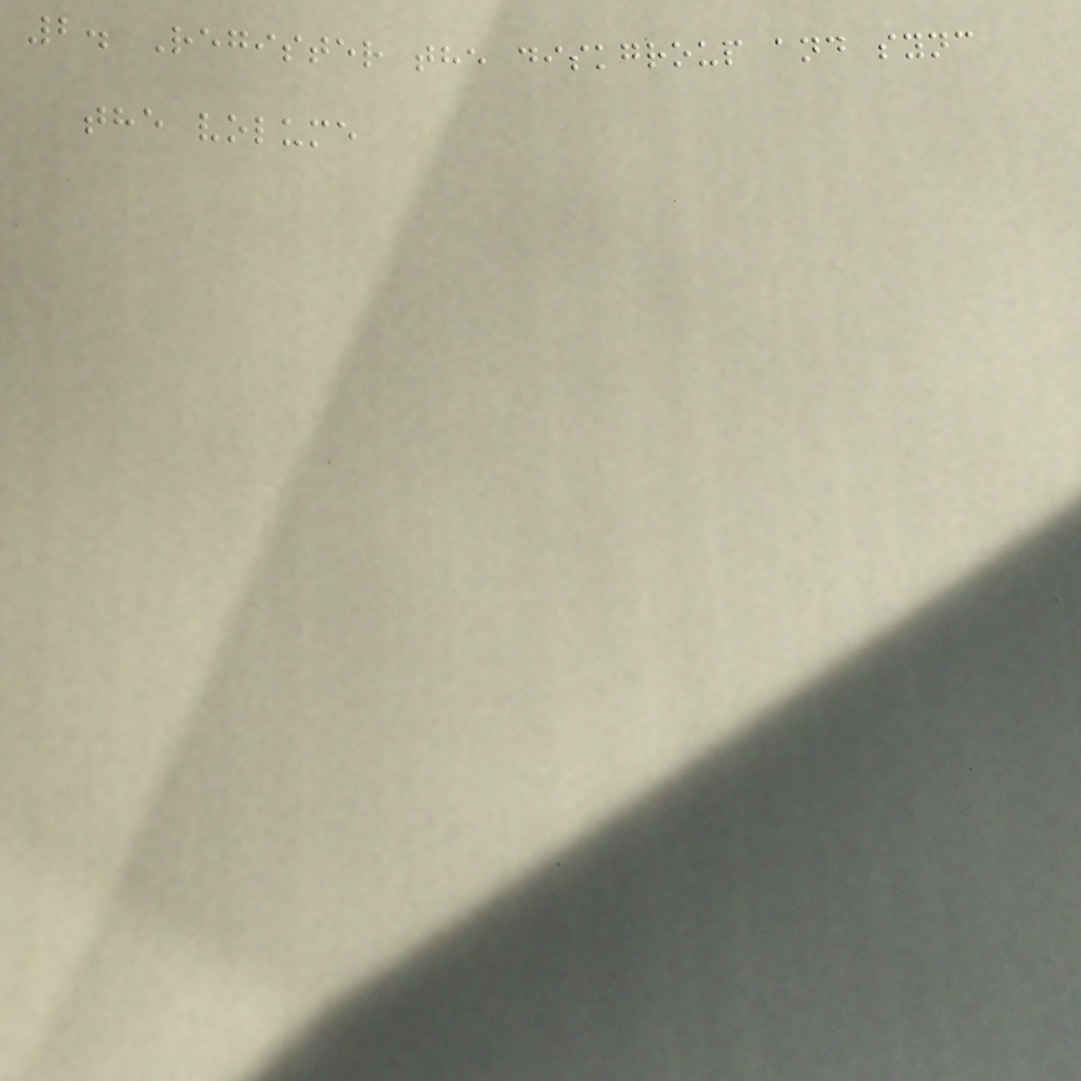2. Register the diskgroup and sync
the volume
